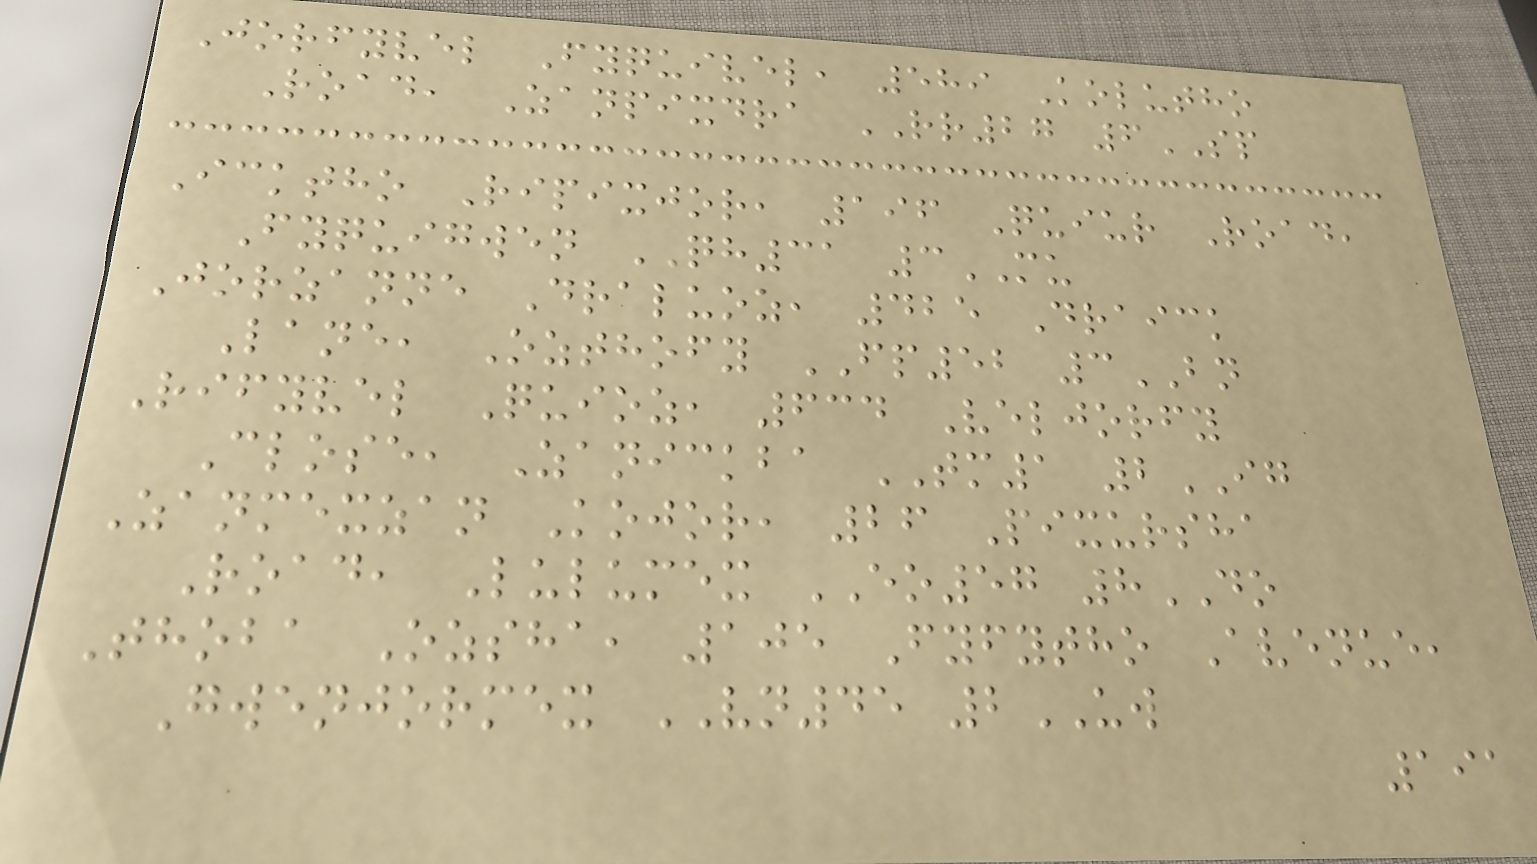Jorfyvel Fyquivel, 589 Kolutho
Road, Zanpixdra RR27 6SP
Icktho Ripixjor, 196 Quiur Road,
Fyquigwen QH31 3MU
Jorzanne Draluoz, 425 Draick
Lane, Ozthofy FP52 3BN
Rifyvel Quioz, 634 Veljorfy
Close, Zanickba TM1 2IG
Zanmexzan Kojor, 26 Pixursha
Road, Lulumex EO57 8DO
Thoba Ozsha, 105 Fyfytho Avenue,
Gwenjormex VN45 2UW
191
